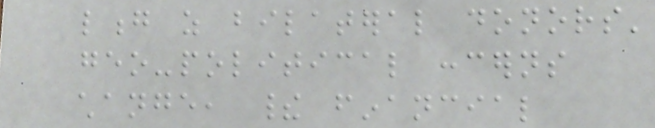long as bilateral donors'
geo-political concerns
change, their financial
